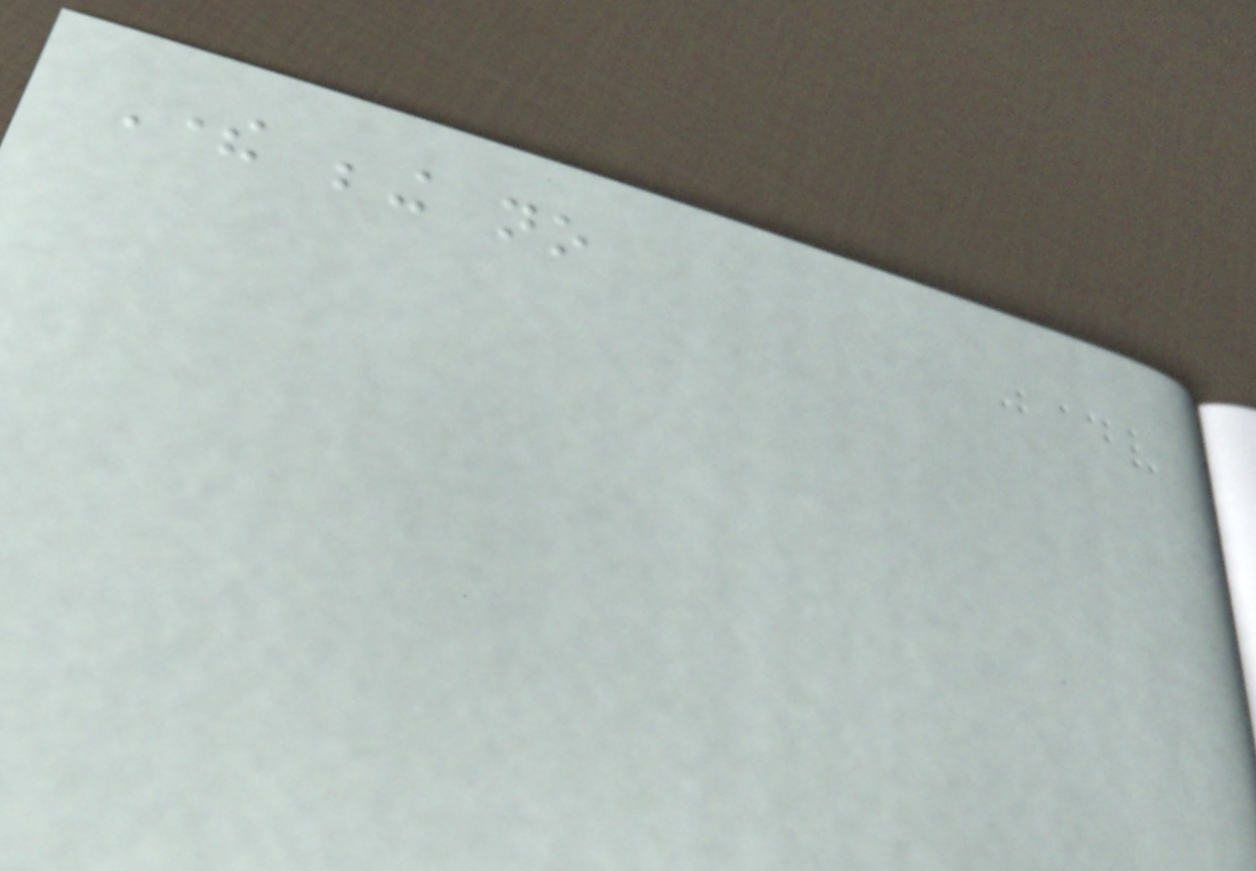There being no
